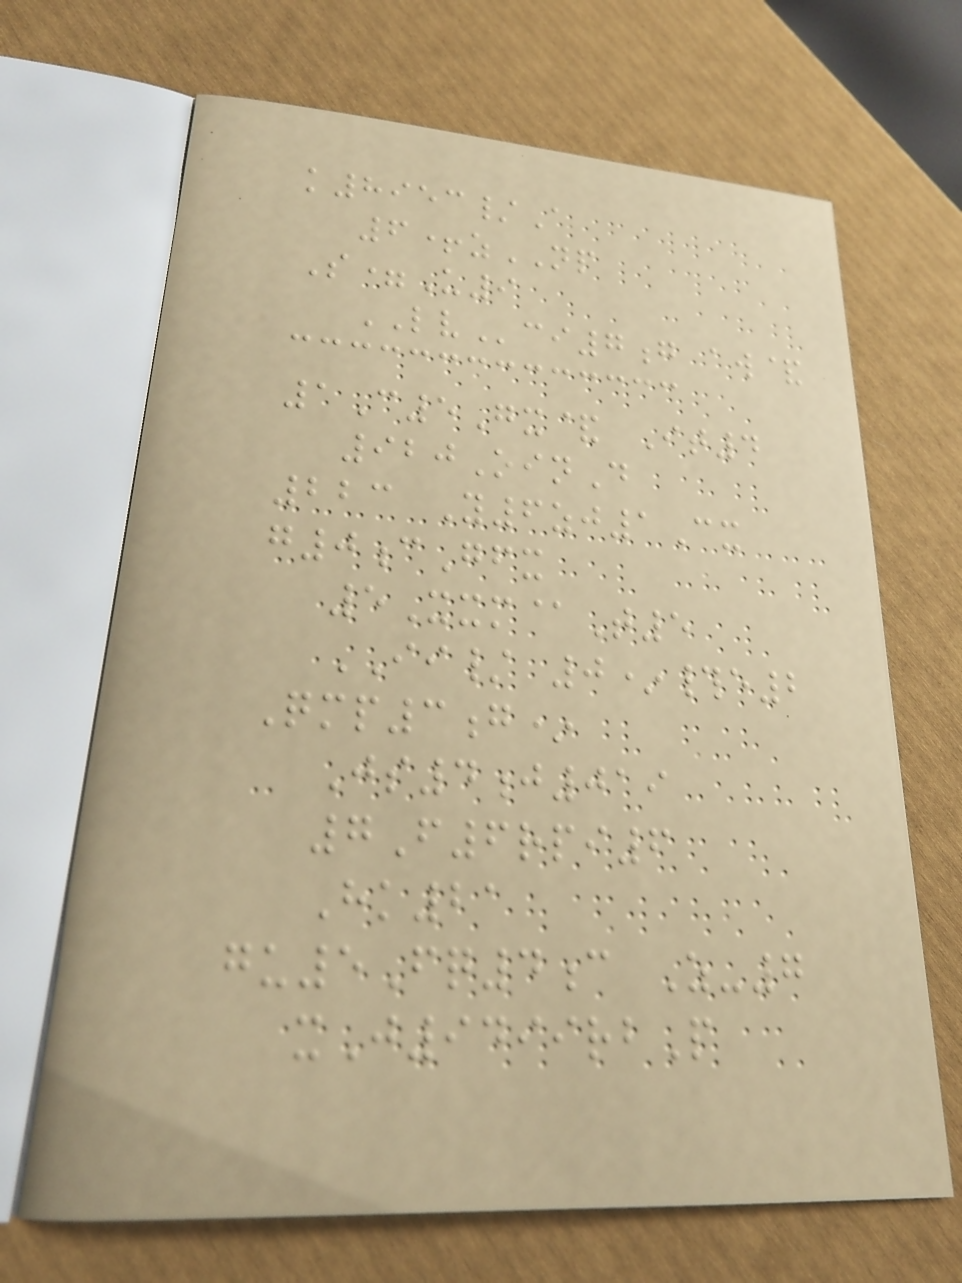k8953/A
6+zNP
S=U9
LVci7g aw&
1C5Gx& It4
920OinD
223 Y6zj1Cx
g0cGfx
5Xxm@T5
II/ 0*#e2
Qmp3g*
Js4j019
7F6rpi6
Hk21
gu5Fq4c Z-7
xJ9499rbP
